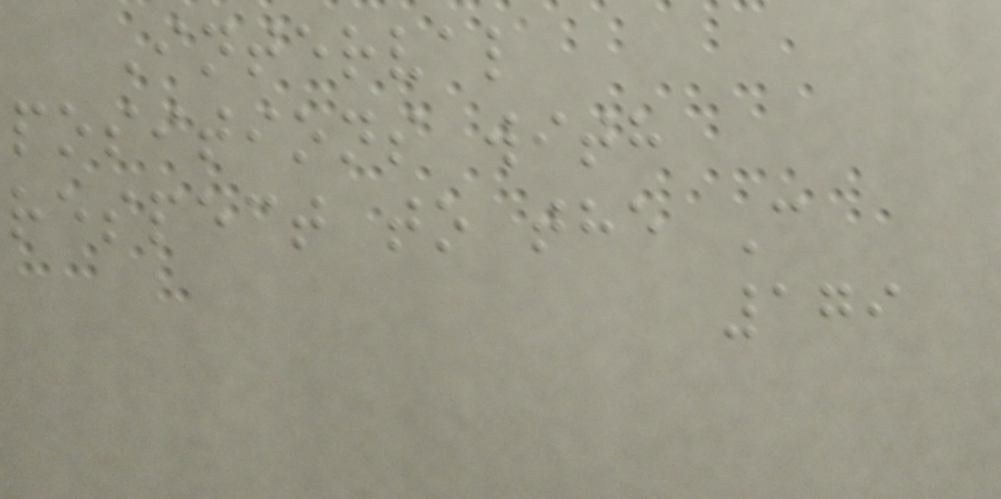Interval
positions with
respect to the C
179
